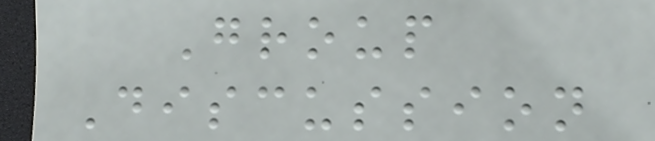Group
Discussion
